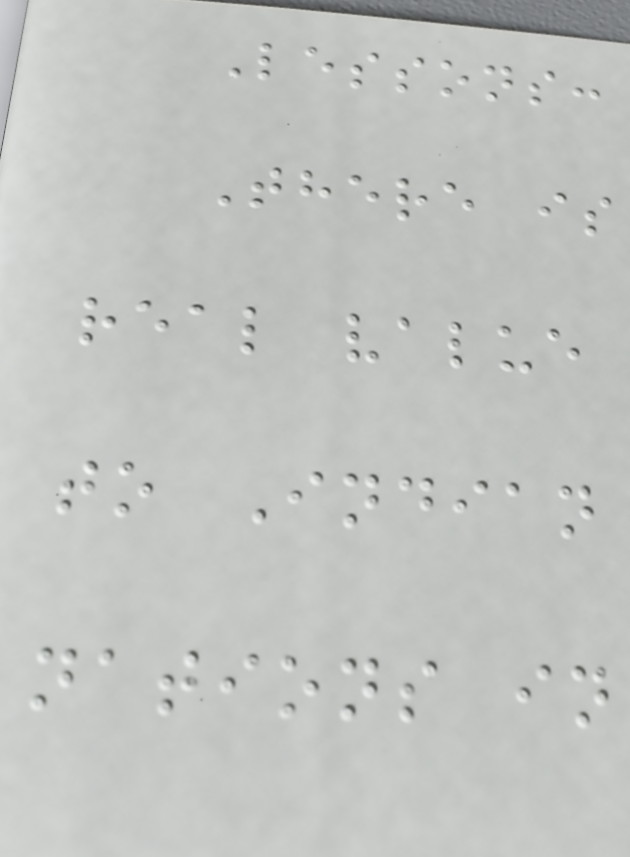Lessons:
There is
real value
to Indian
nations in
